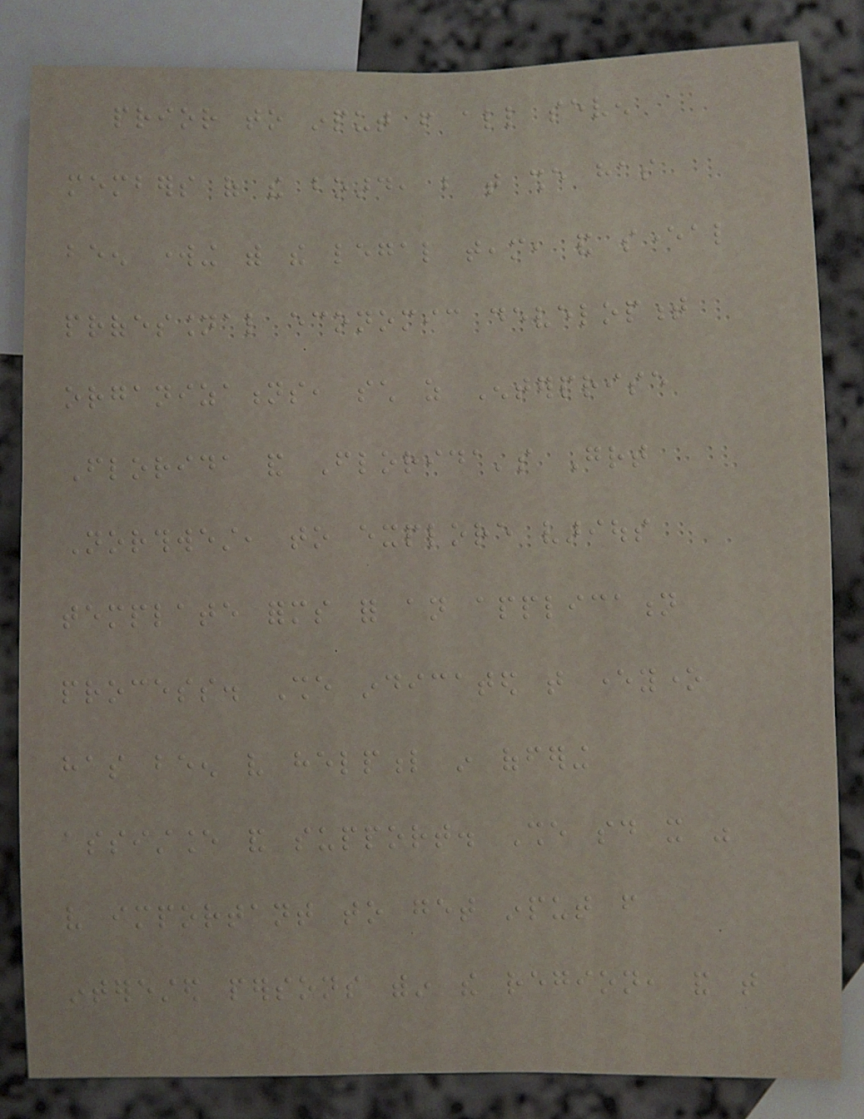prior to input from all seven
members of the board, but that she has
been working with the legal team, and several
professional economic development
organizations, such as Enterprise
Florida and Florida's Great
Northwest, to explore various
template forms for an application
process. She indicated that everyone
has been very helpful in offering
assistance and support. She said it was
very important to get input from
interested persons within the region, and that
